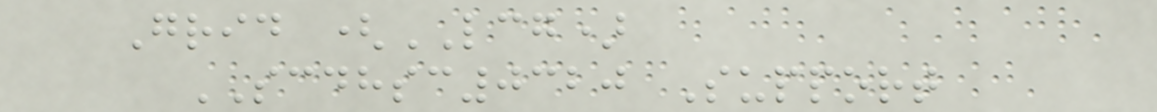Grid (LCG)
SCDHSC0320 Support
